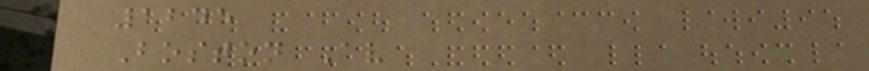1245
Boston Av
